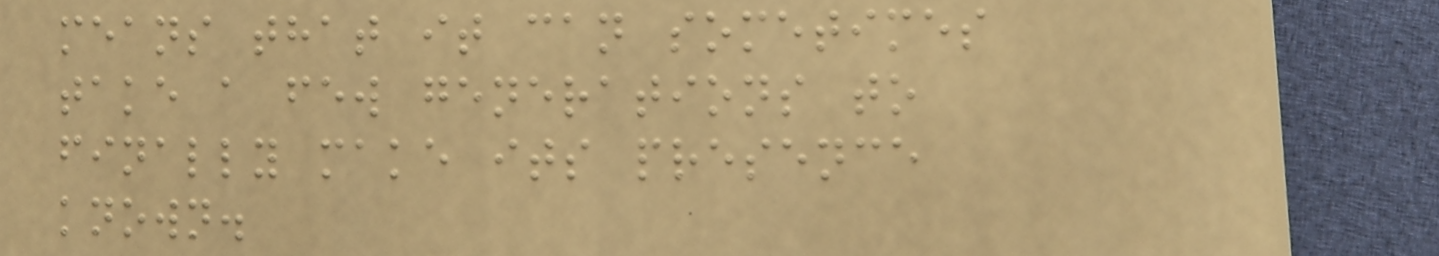means that it can sometimes
take a few generations to
finally make its presence
known.
